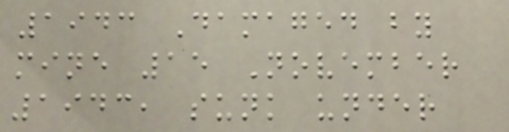1943 Damaged by
mine 15 November
1943, sunk under
